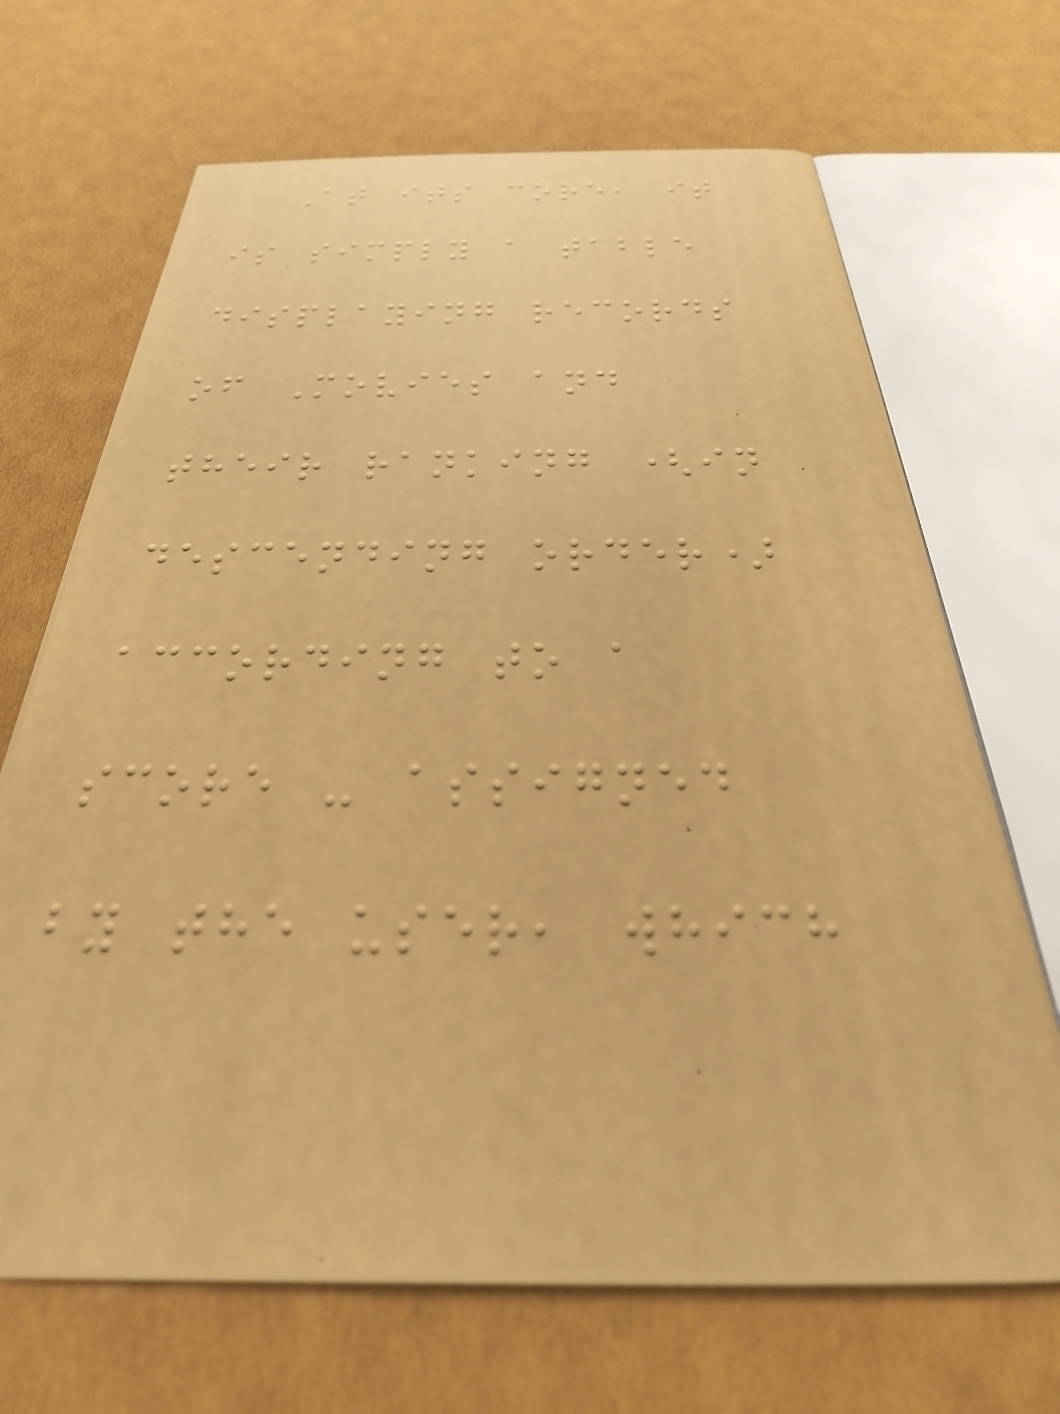At its core, it
is simply a table
displaying records
of Movies and
their ranking (in
descending order)
according to a
score - assigned
by the user, which
